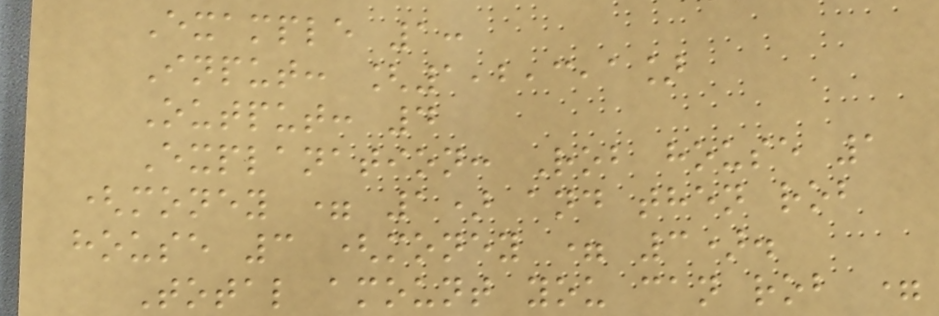Example 1:
Input: [1,2,3,1]
Output: 4
Explanation: Rob house 1
(money = 1) and then rob
house 3 (money = 3).
Total amount you can rob =
